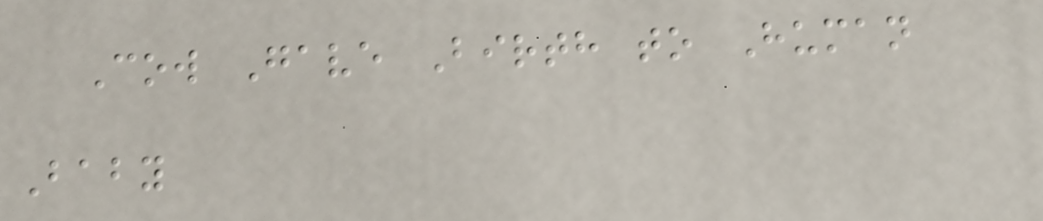Cow Gave Birth to Human
Baby
